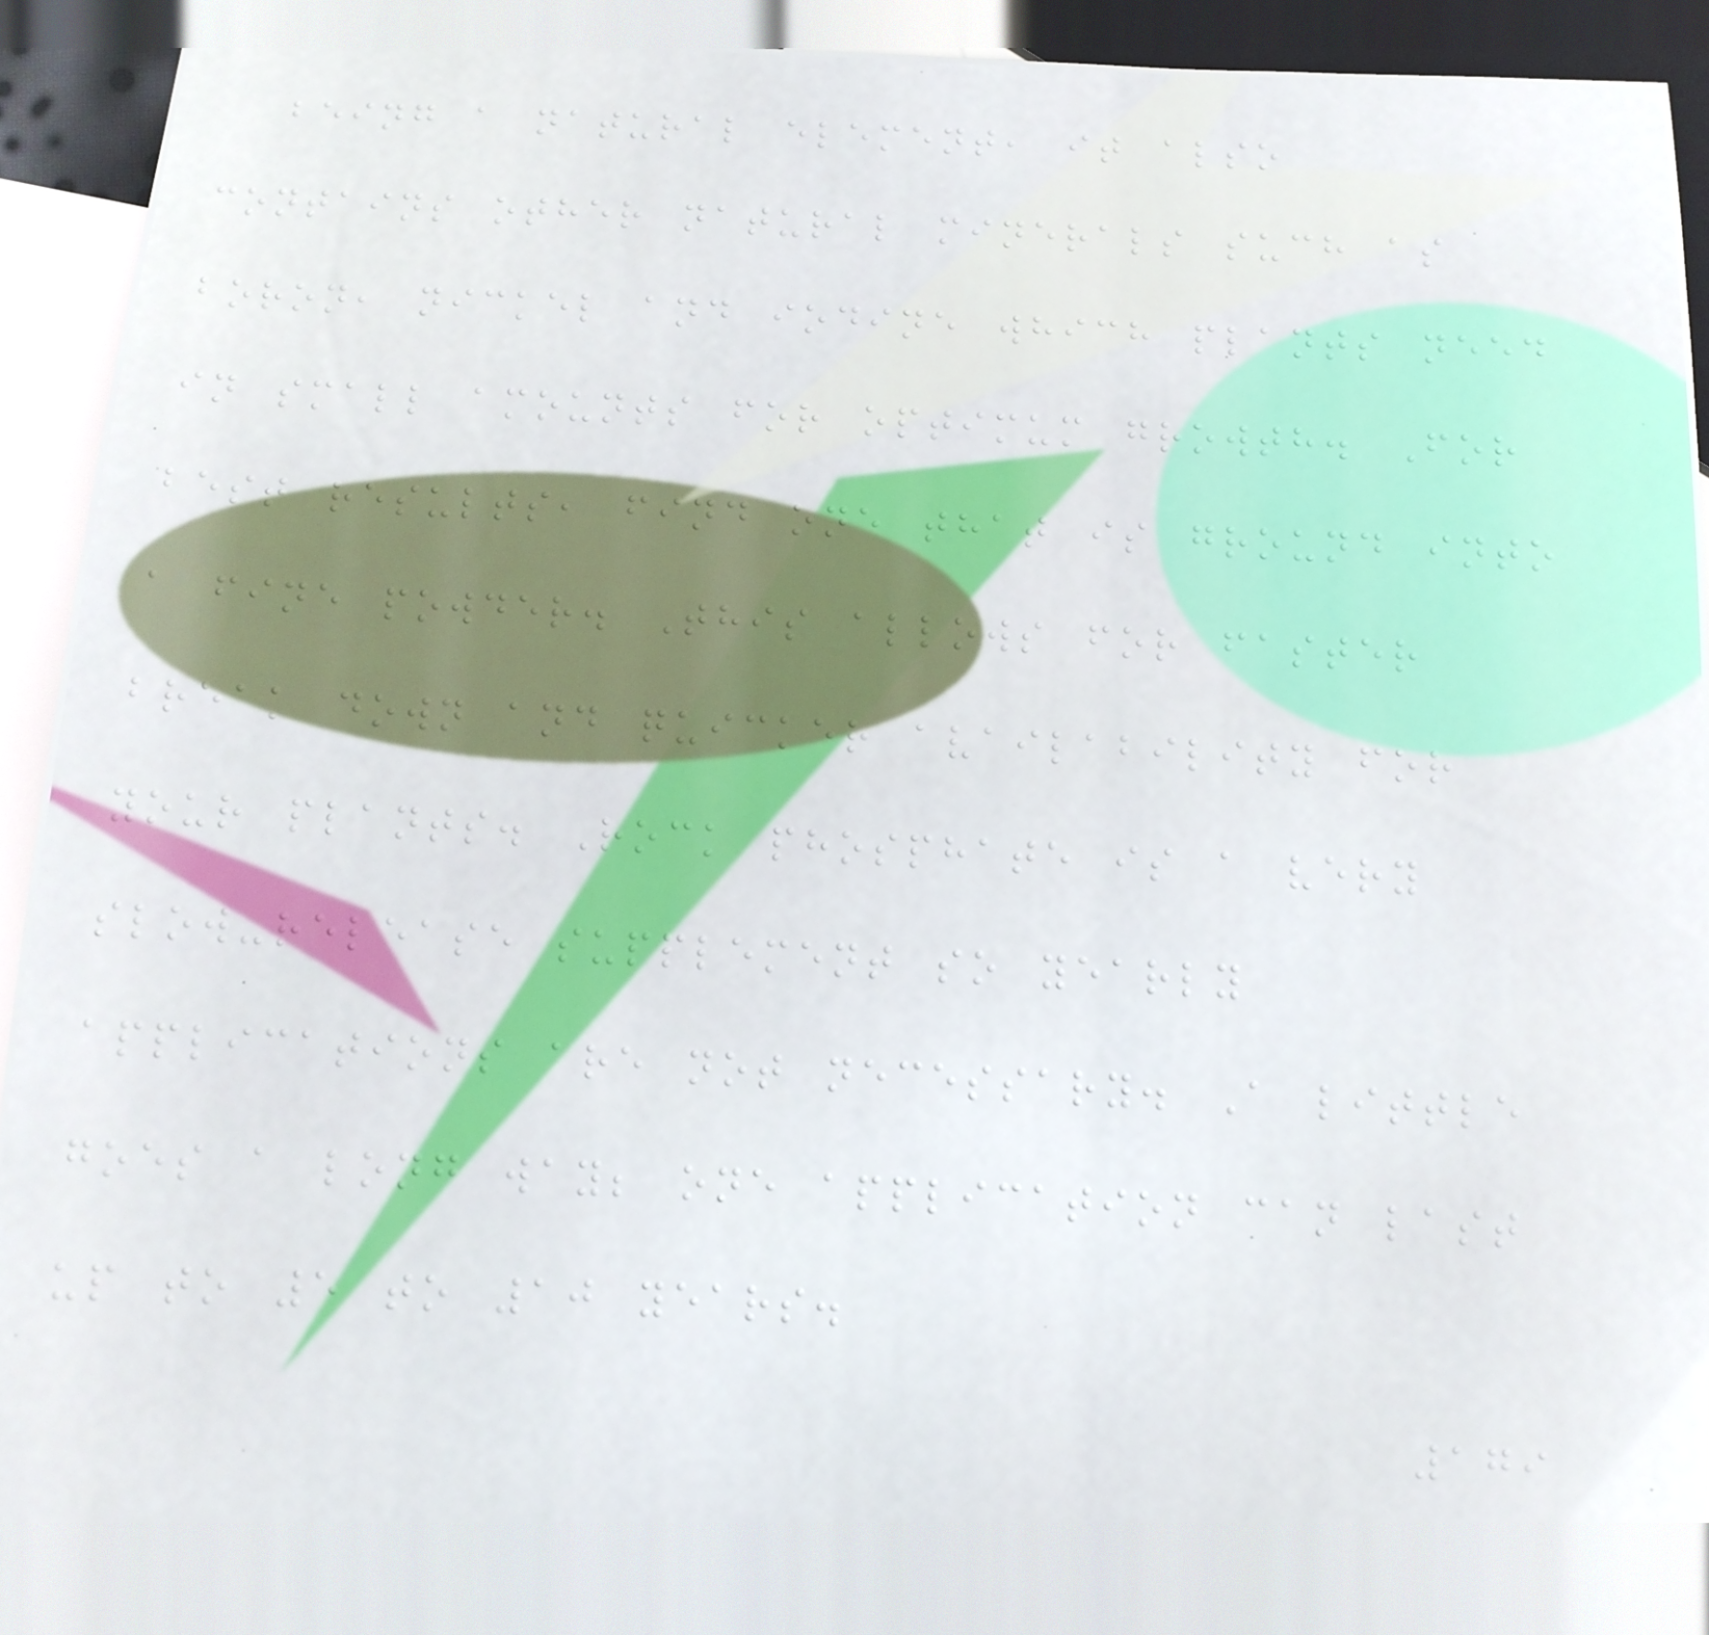being a natural element, it also
contains other natural minerals such as
boron, nickel and iodine which plants need
in small amounts for optimum growth. For
best results, find one that is ground into
a fine powder. This allows for faster
break down and quicker availability for
your plants. Rock phosphate is a very
slow-release supplement so yearly
applications are not necessary. A little
goes a long way; one application can last
up to 5 to 10 years.
179
